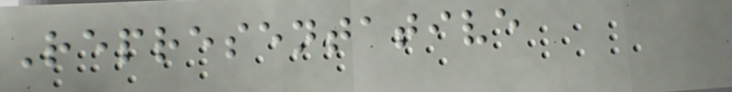Representative
